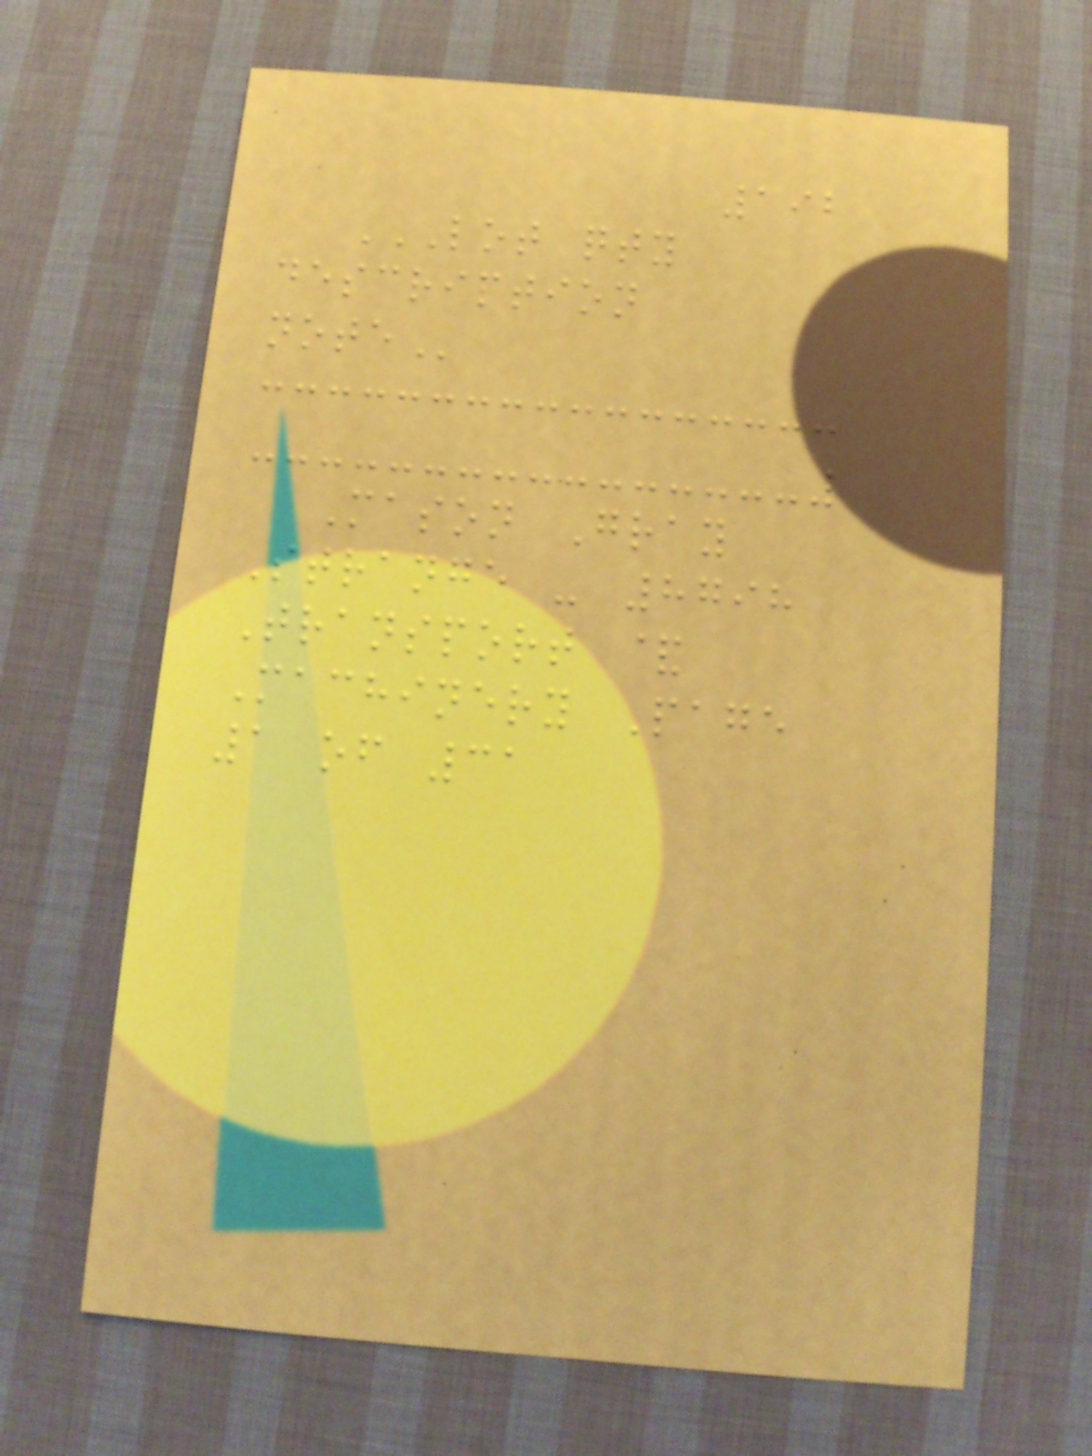192
LOT QTY
DESCRIPTION
NOTE
Mason Gray
Strange - 8798
Transport &
Machinery Page
1 of 31
